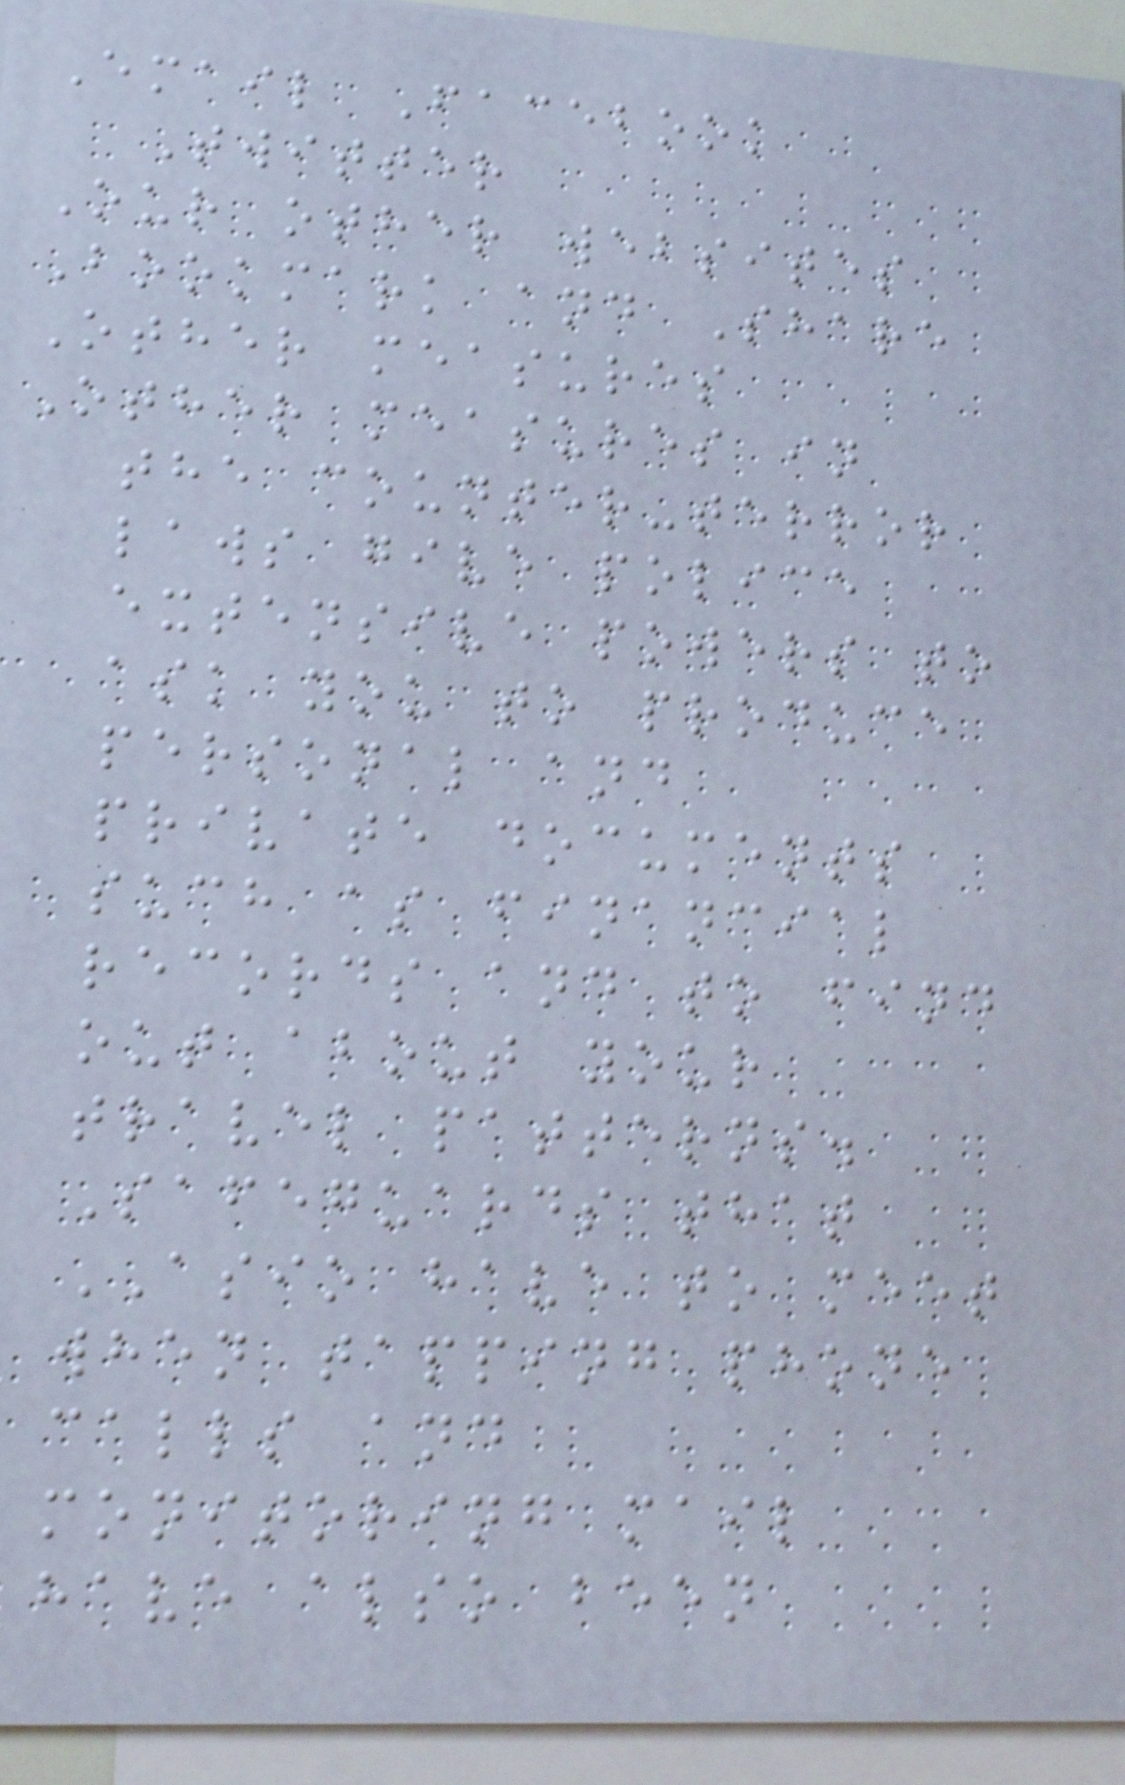Email Facebook
Twitter
Our other websites
Bookmark and Share
Other measures
Other measures in
the counter-terror
laws give police
extensive powers to
ask you to produce
personal and
private documents
such as financial
records and to find
out about your
travel patterns.
Safeguards that
ASIO have to meet
when tapping phone
calls and
monitoring mail
have also been
